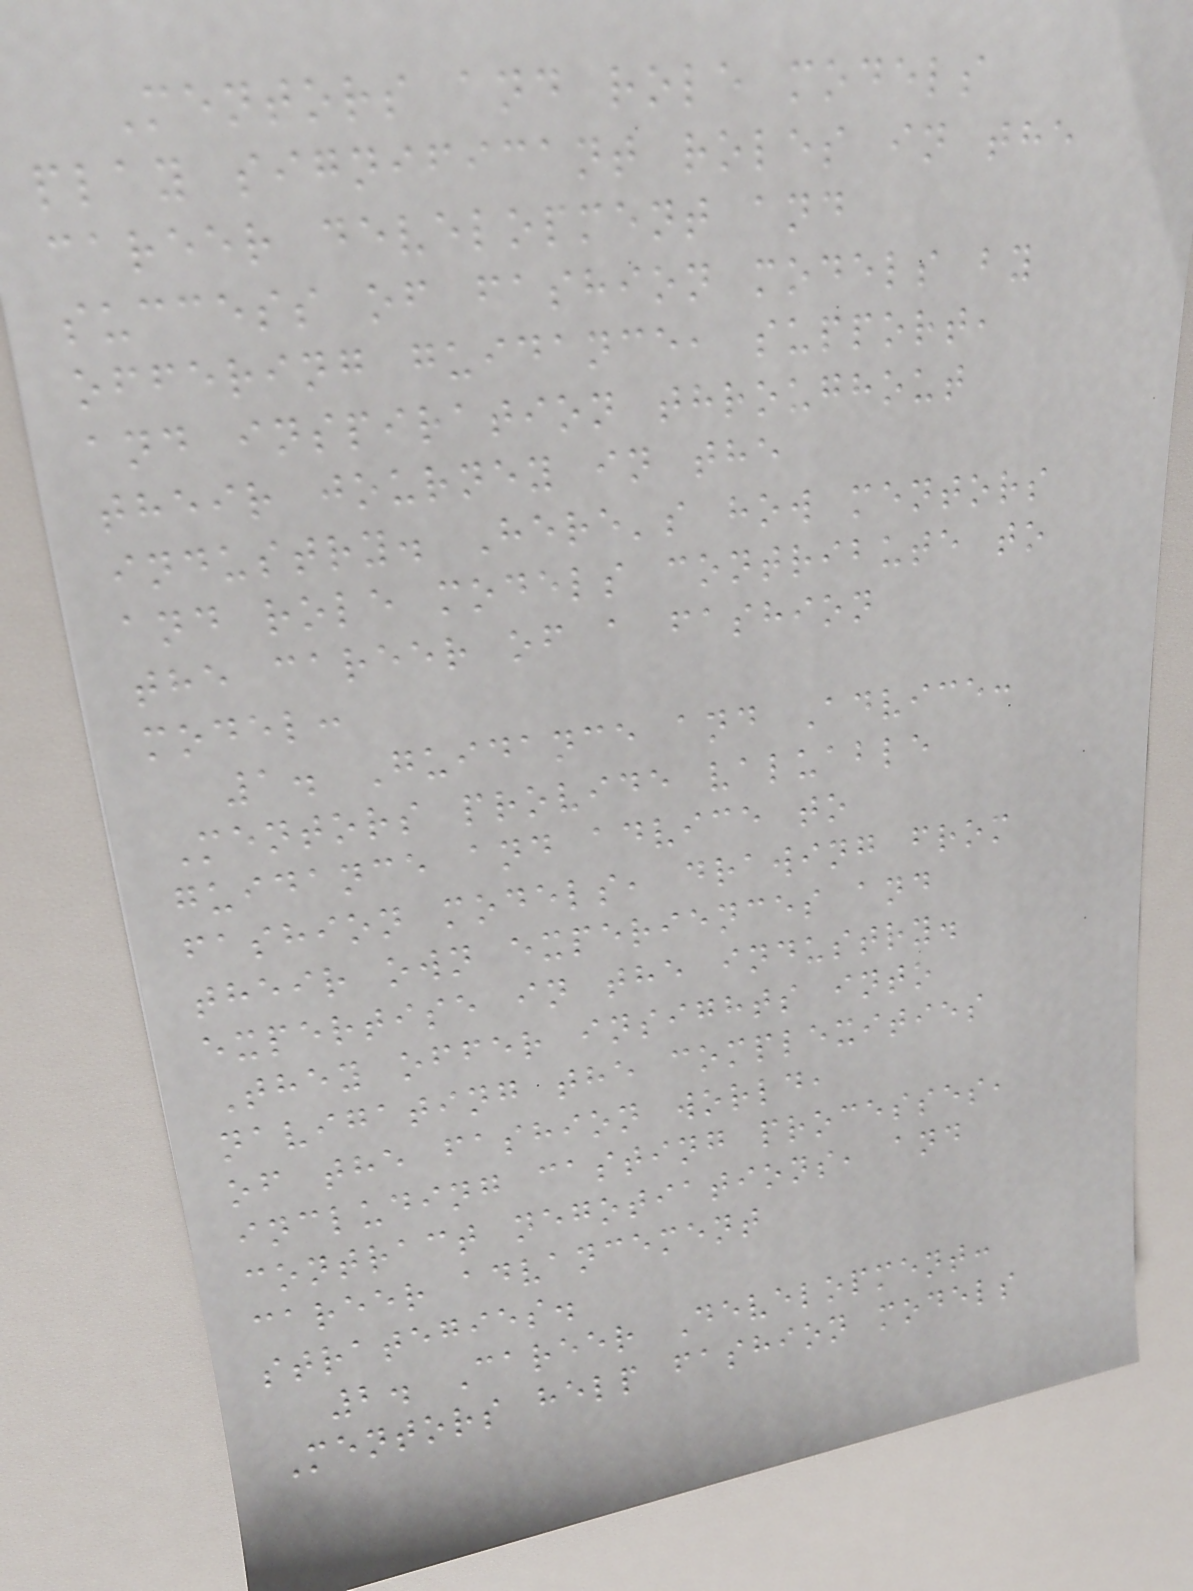Mentors and role models
play significant roles in the
career development and
success of fashion models by
offering guidance, support,
and inspiration throughout
their journey in the
industry. Here's how mentors
and role models contribute to
the career of a fashion
model:
1. Guidance and Advice:
Mentors provide valuable
guidance and advice to
fashion models, drawing from
their own experiences and
expertise in the industry.
They offer insights into
navigating the complexities
of the fashion world,
including casting processes,
contract negotiations, and
career advancement
strategies.
2. Career Development:
Mentors help fashion models
